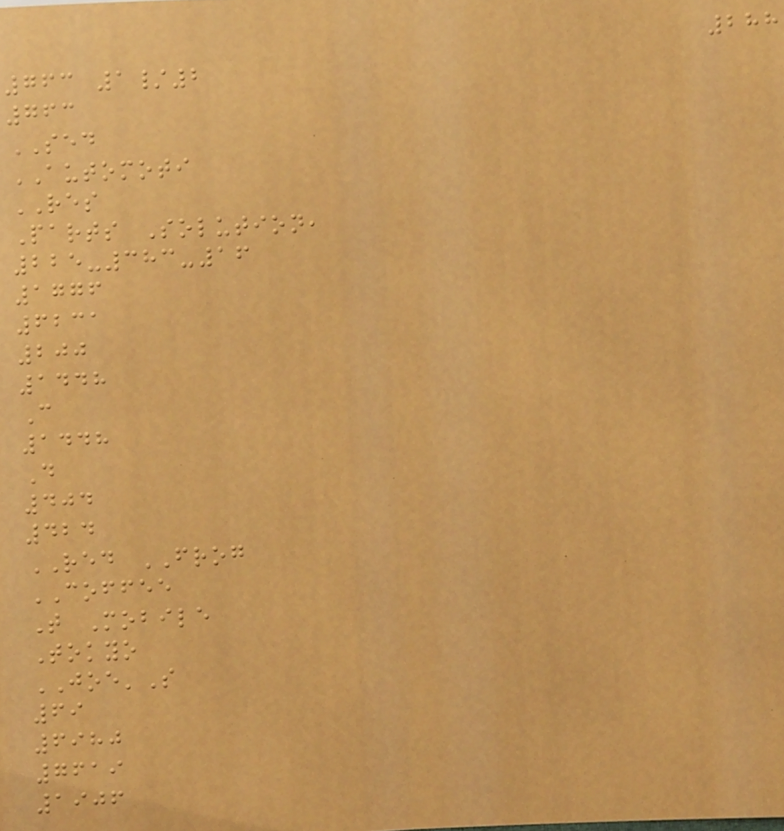288
763 1/2
763
SED
AUTOMOTI
RES
Parts Solution,
225-383-16
1776
6231
200
1448
C
1448
D
404
424
RED FROG
COFFEE
T Mobile
Tokyo
JOE'S
69
6980
7619
1906
